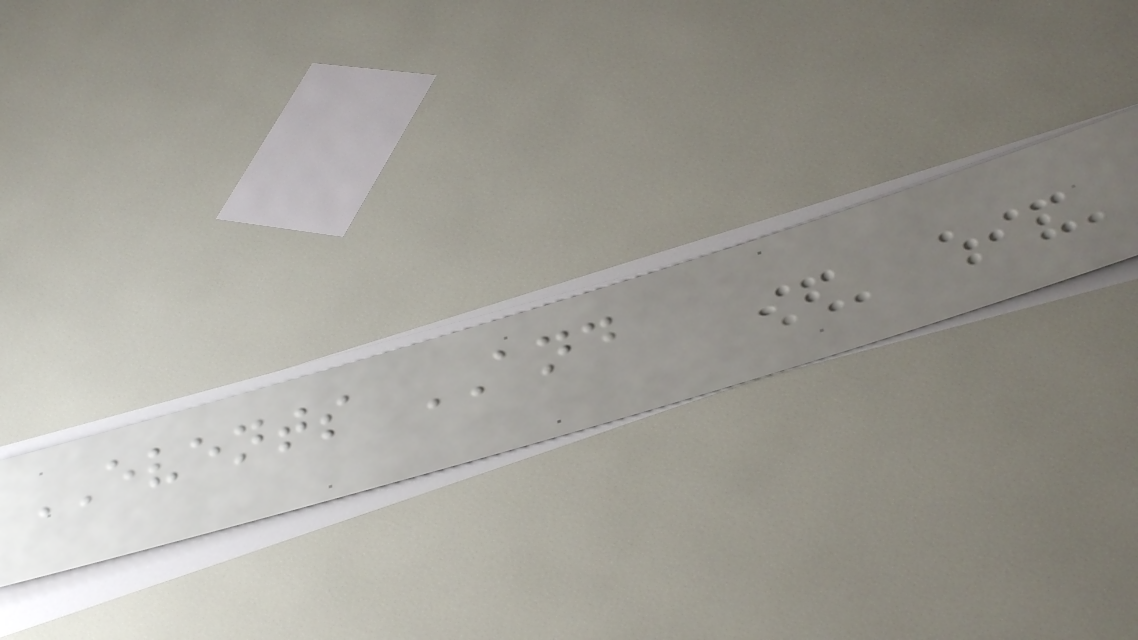EVENTS AND
